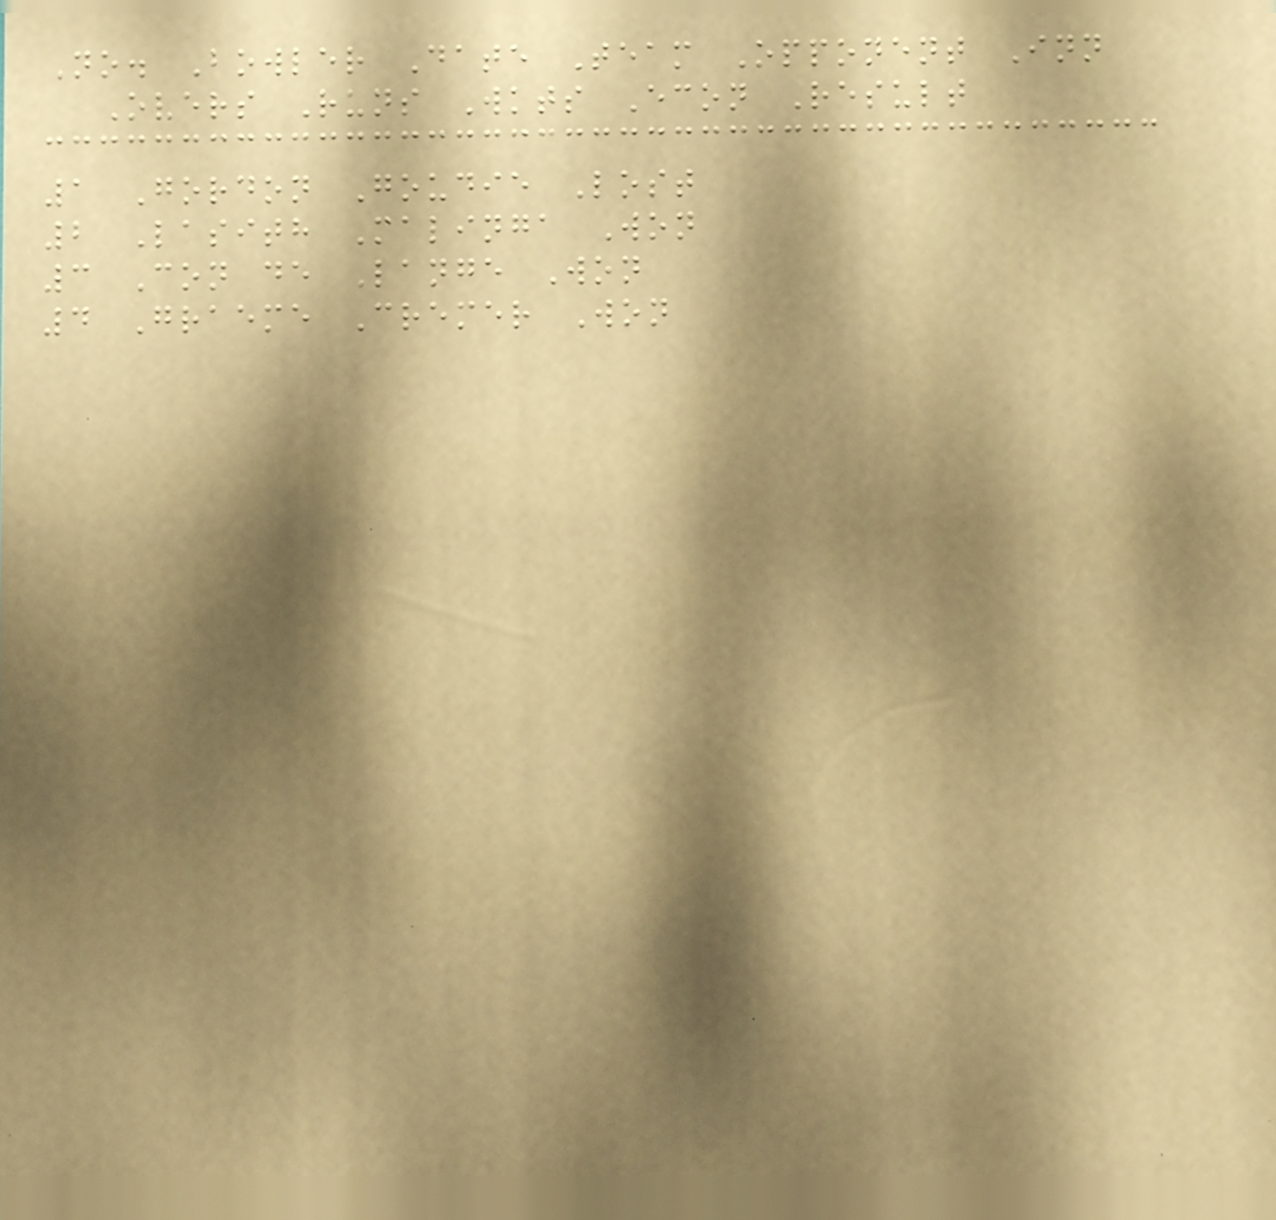No. Bowler Date Team Opponent Inn
Overs Runs Wkts Econ Result
1 Gordon Goudie Lost
2 Lasith Malinga Won
3 Con de Lange Won
4 Graeme Cremer Won
